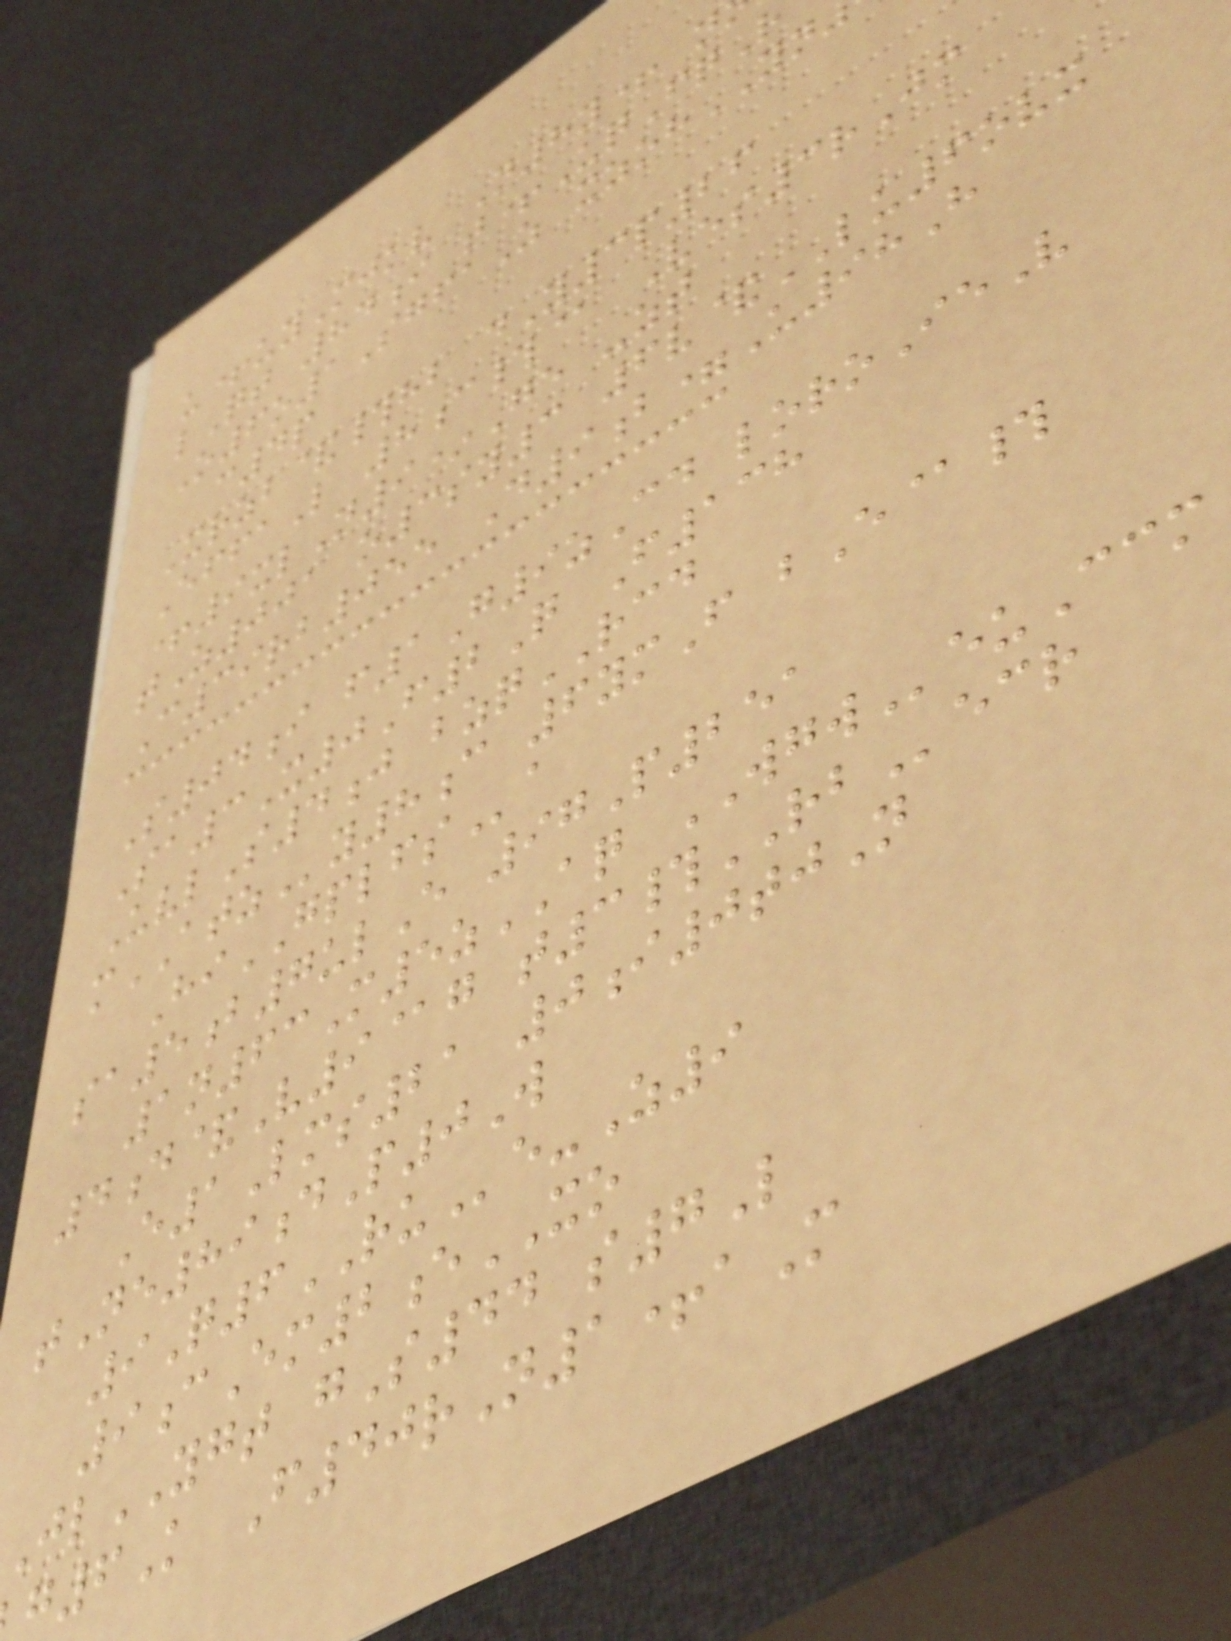u+uyMjkv N8y+ n
lQt 84i t+UqFqR
O6o1SgfaZ xzohYN
c4p
Xrzb&#hb dY3p26
EffaL 8c#@ Ves3rJm
+9xlN9*Ge -zt
tZ001 o3sy3 6v&LU6ovx
C39rb055 D9b=U98H
S04i f1G9zCd loroIeV
Sa3X0F2Q F138
UvlS4j bzqRCD
mATZy8c 6ymF bE@#
HiGPLFSa
sa5b7ulE 97P251
1n63M5zAQ WGWeuCcm
4d&V9@g t3#RBecr
E1Lms21 0i0tjN
tNe89dP0W
9Q6RUe-Z9
9cEm2eXO
JlYGT gS44 s7L
g6K F40rN1+aM
